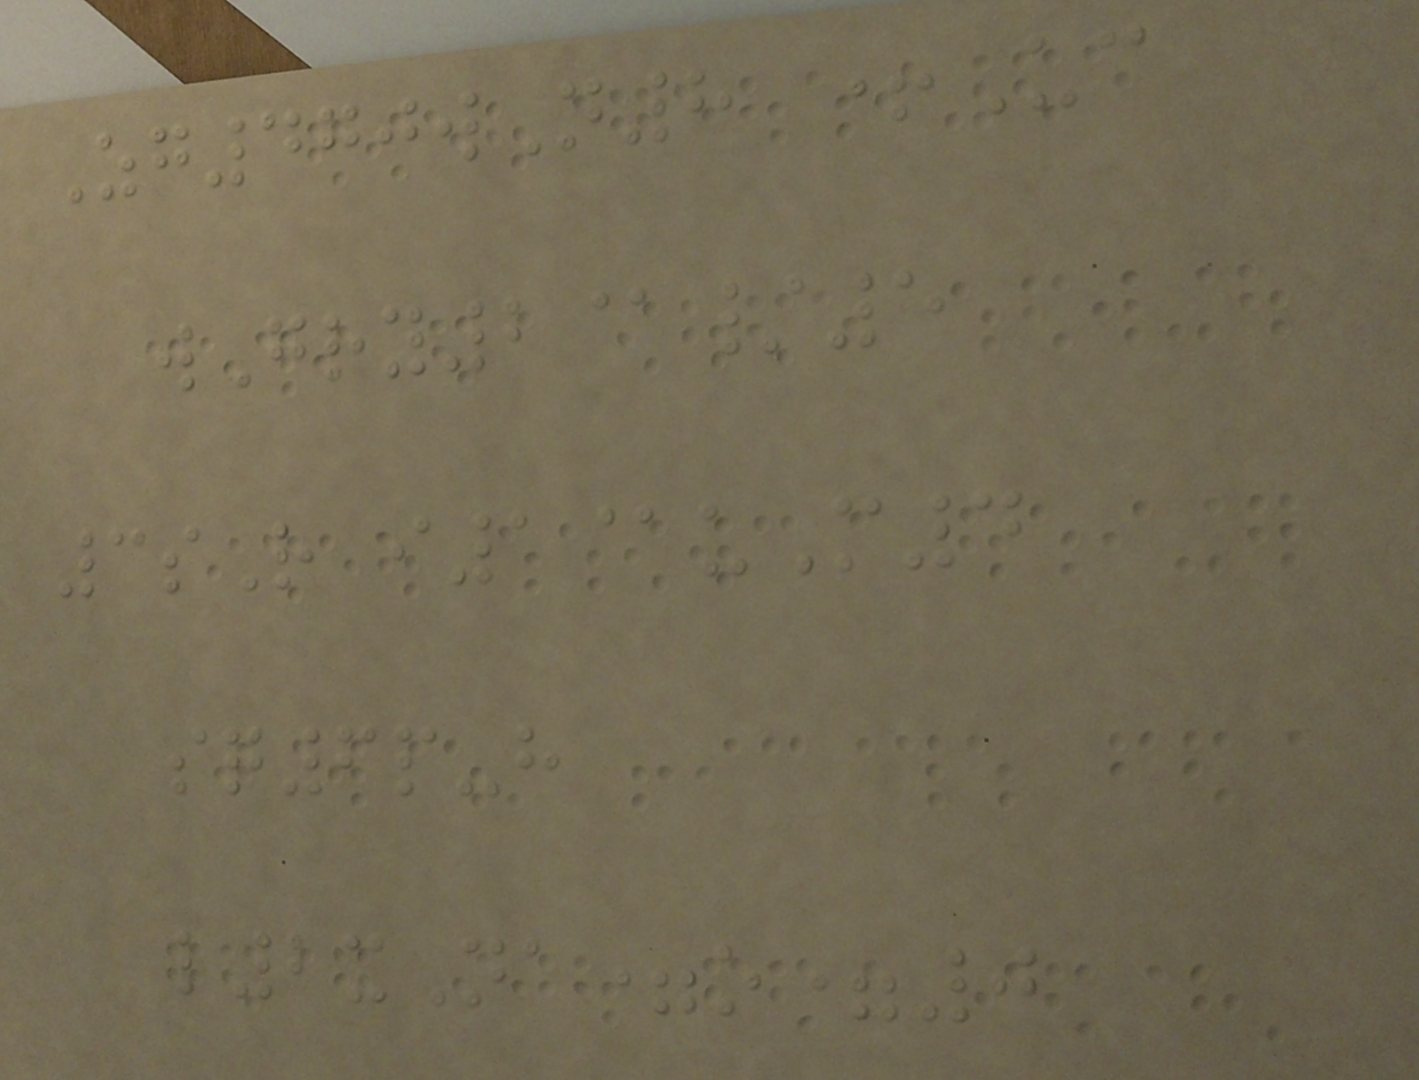Zg470wN8 +Uc
wGry2@/5
3sR i1@uM4
sq6p-h
l2xNa=o=0
